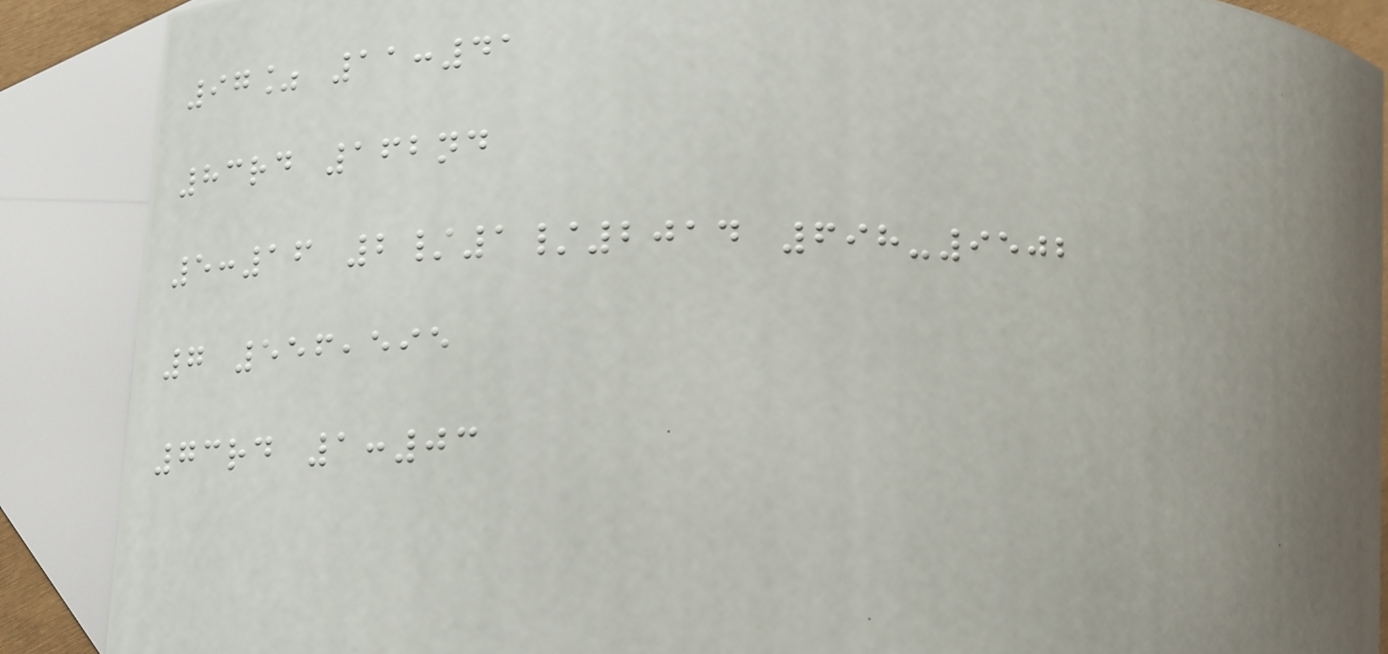97% 11:41
83rd 162nd
5:16 2/1/2014 698-9502
7 556,595
73rd 1:03
